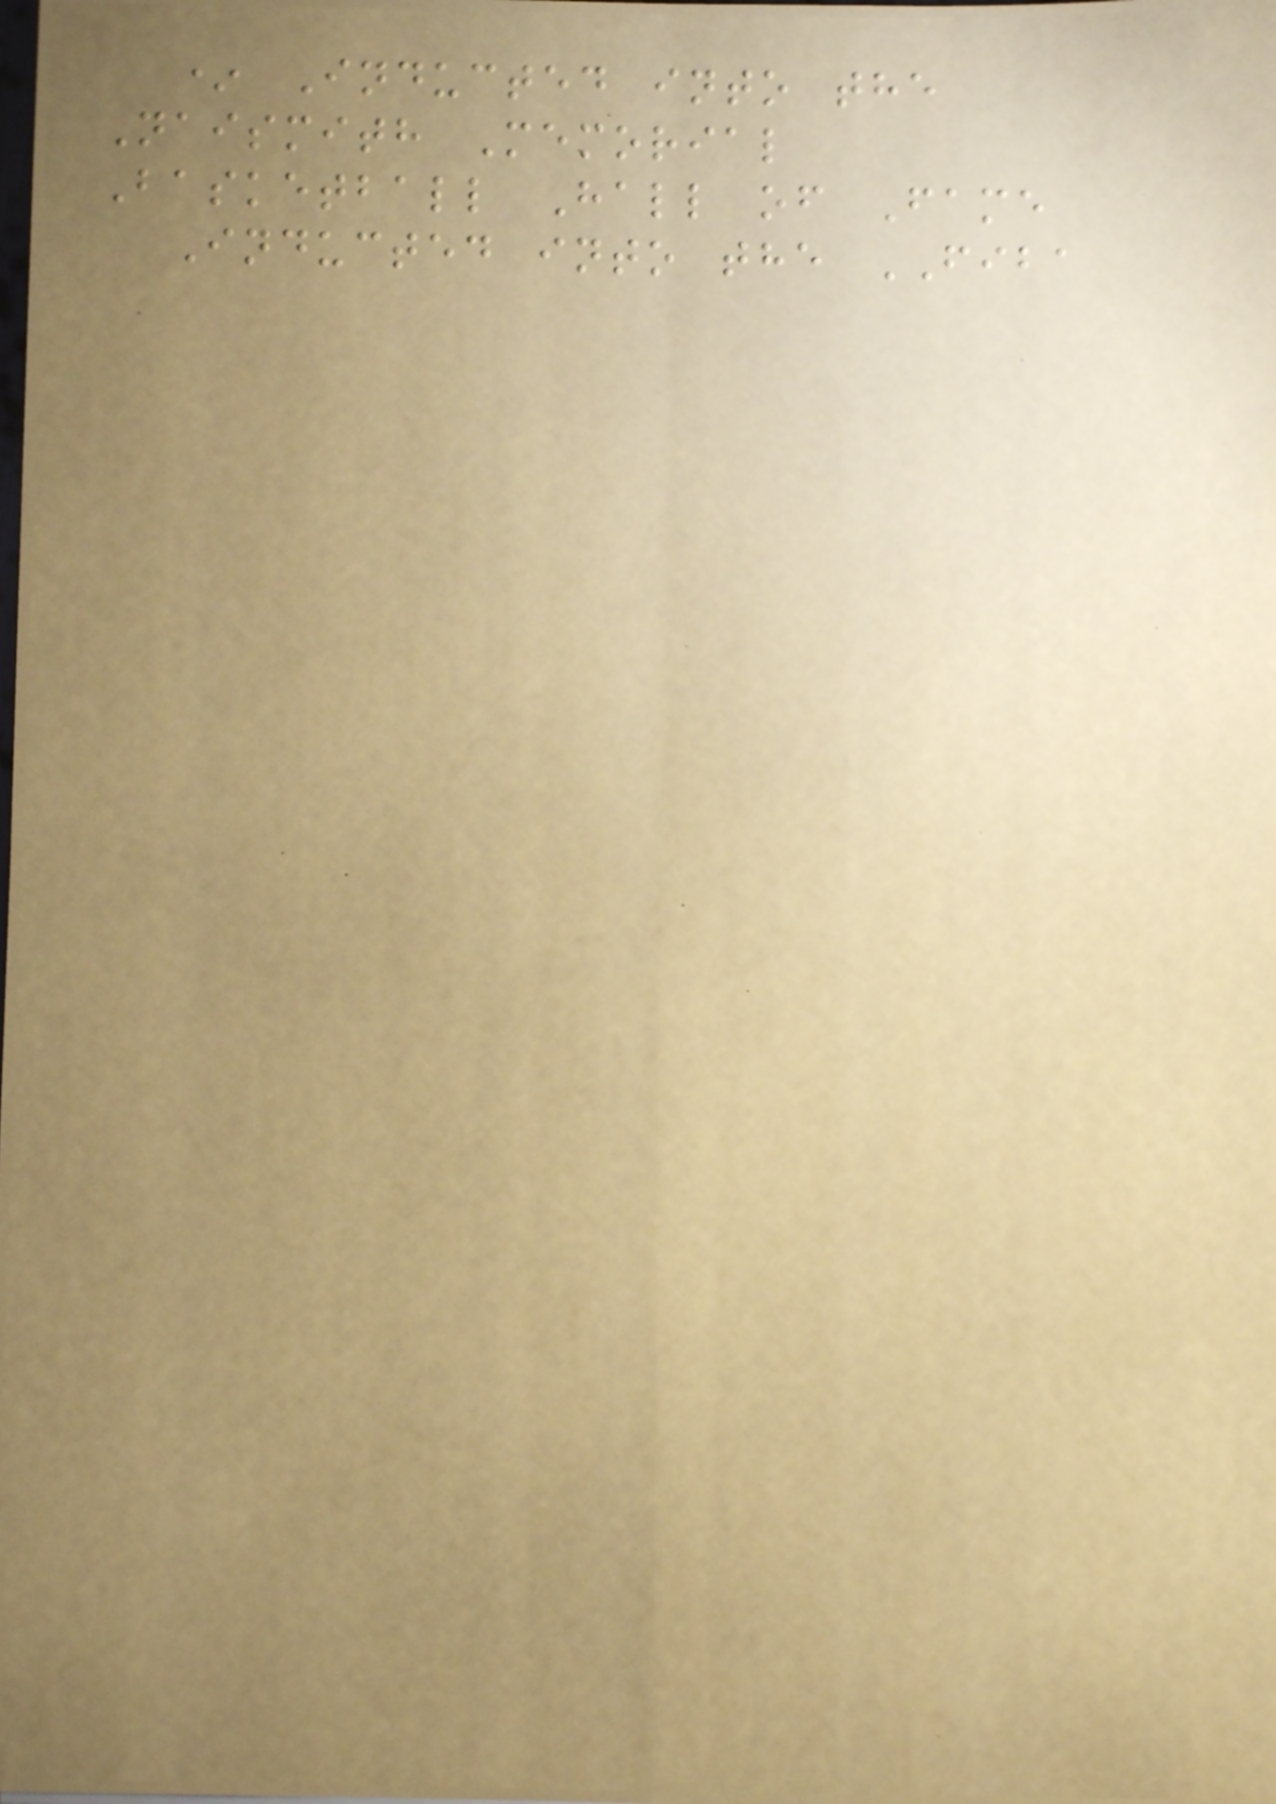* Inducted into the
Naismith Memorial
Basketball Hall of Fame
Inducted into the FIBA
